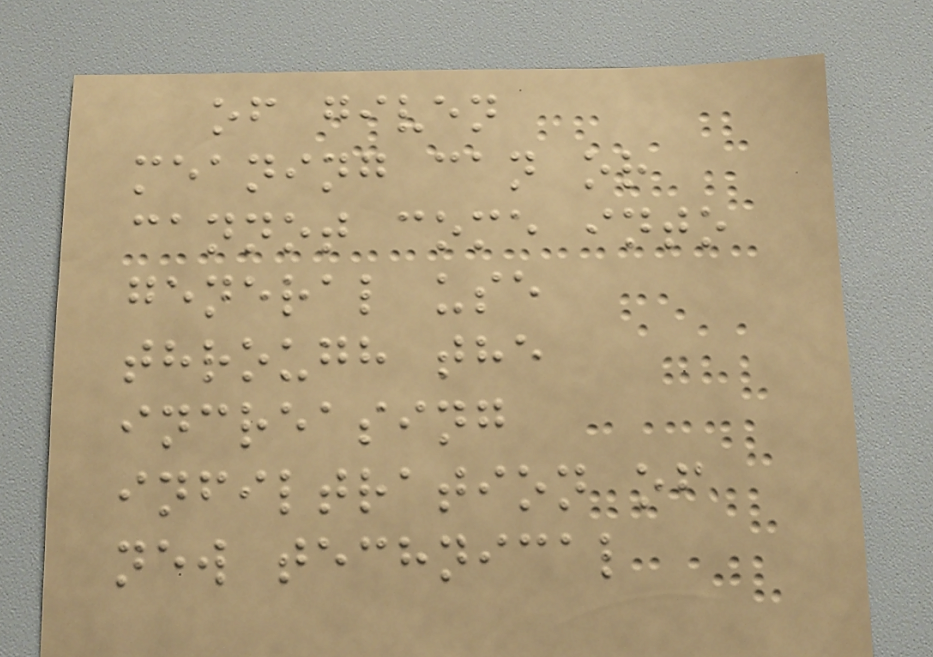of given
meaning can or
cannot come into
general use
through the
increasing
infiltration of
new technical
